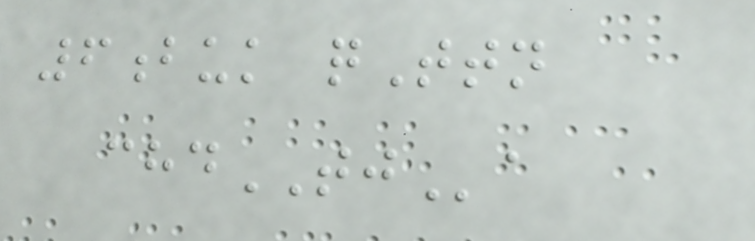6buk qTtn
chdTJa
